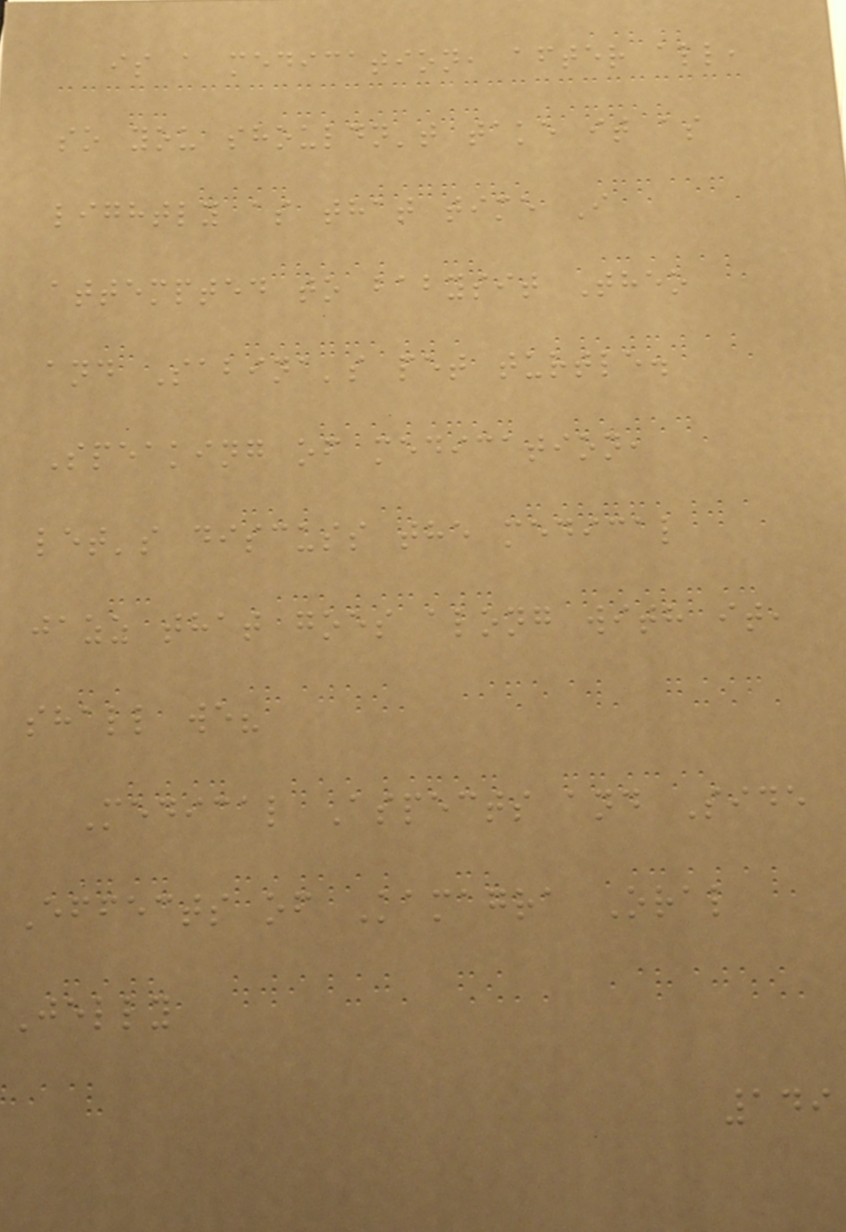is a medication, after all,
so you shouldn't take it as
lightly as that time I
attempted to babysit Theo
and Sabina's pet turtle.
Speaking of medication,
let's discuss the medical
jazz that goes along with it,
shall we?
Medical Aspects and Side
Effects of Kamagra Oral
Jelly
149
